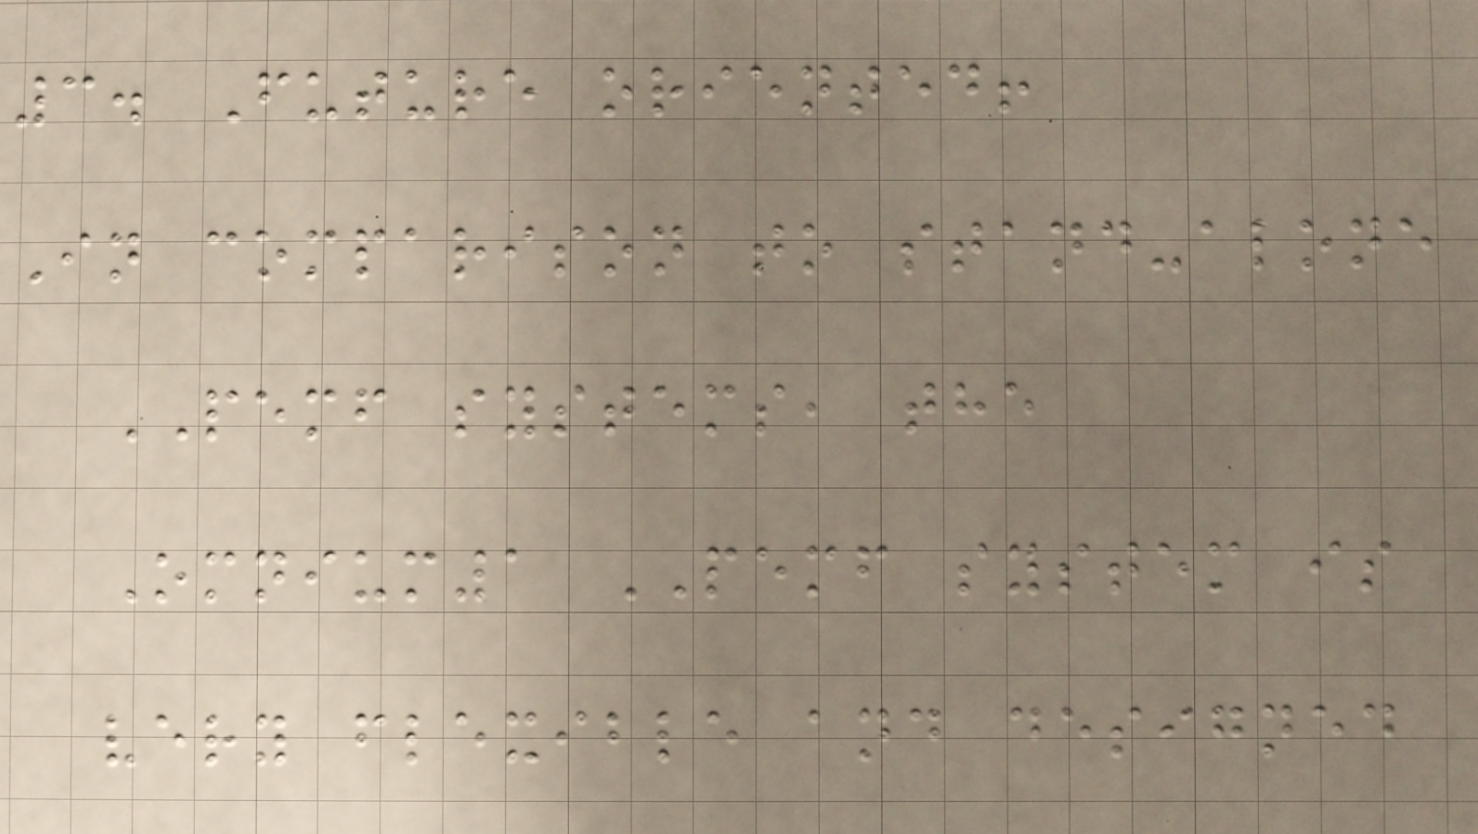3. Future oriented!
In comparison to stand-alone
PEMF systems, the
Omnium1 PEMF system is
very flexible and designed
